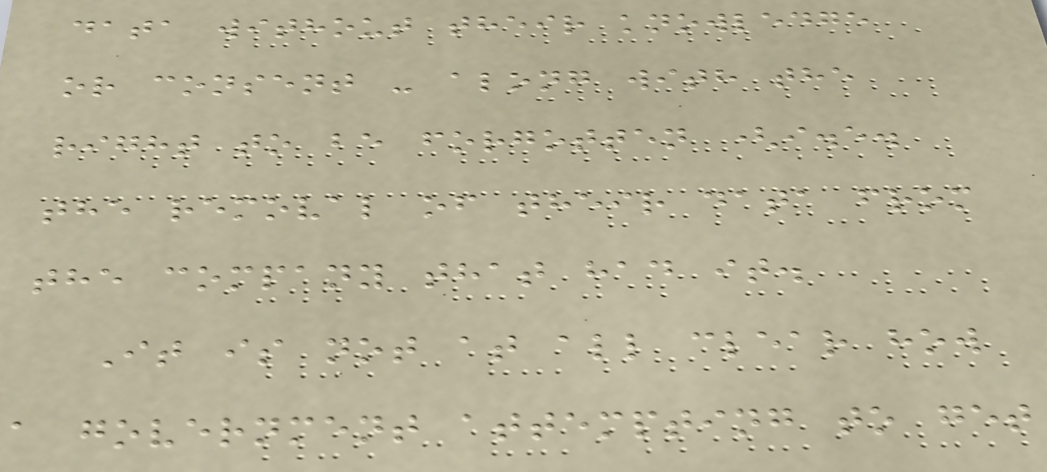data without their knowledge
or consent - along with the
right to be forgotten (i.e.
the removal of their data from
the company that had it.
It is not at all clear how
a government attempting to get
